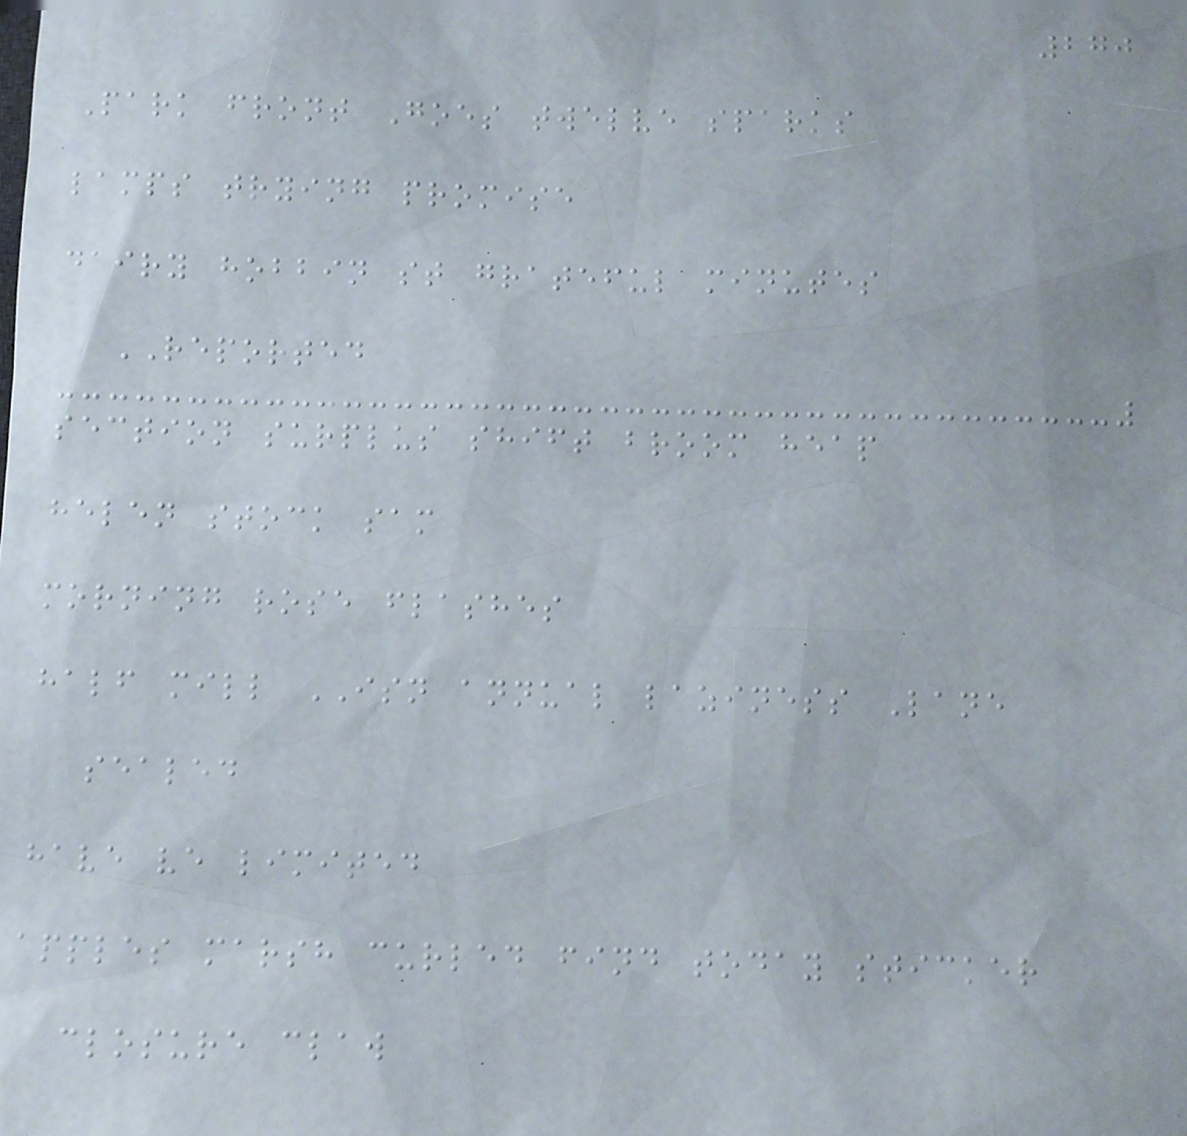270
Park front Goes twelve sparks
lamps trying promise
dairy hobbin st grateful minutes
REPORTED
section surplus shift broom heap
helen stock sam
morning rose flashes
half mill ISN annual laziness Lane
sealed
have ve limited
apples marsh curled find today sticker
closure claw
